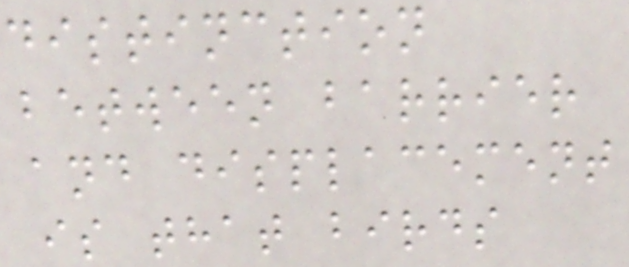distinction
between barrier
and displacement
is that birds
